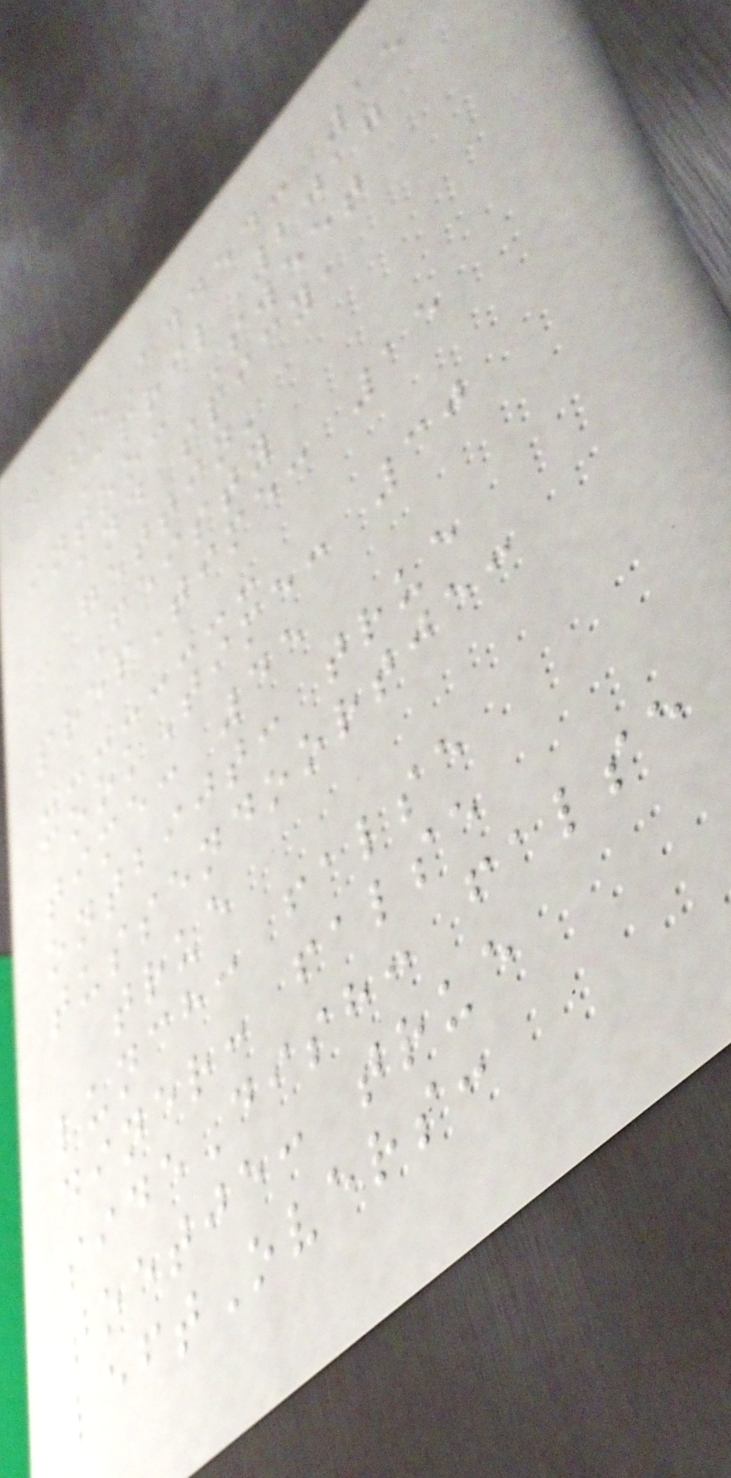dateAdded: 15
April 2017
intro: Sweet
and spicy,
gettin'
Feisty
prepTime: 15
cookTime: 30
time: 45
ontbijt: true
tussendoortje:
true
lunch: false
diner: false
sideDish: false
toetje: true
leftOvers:
